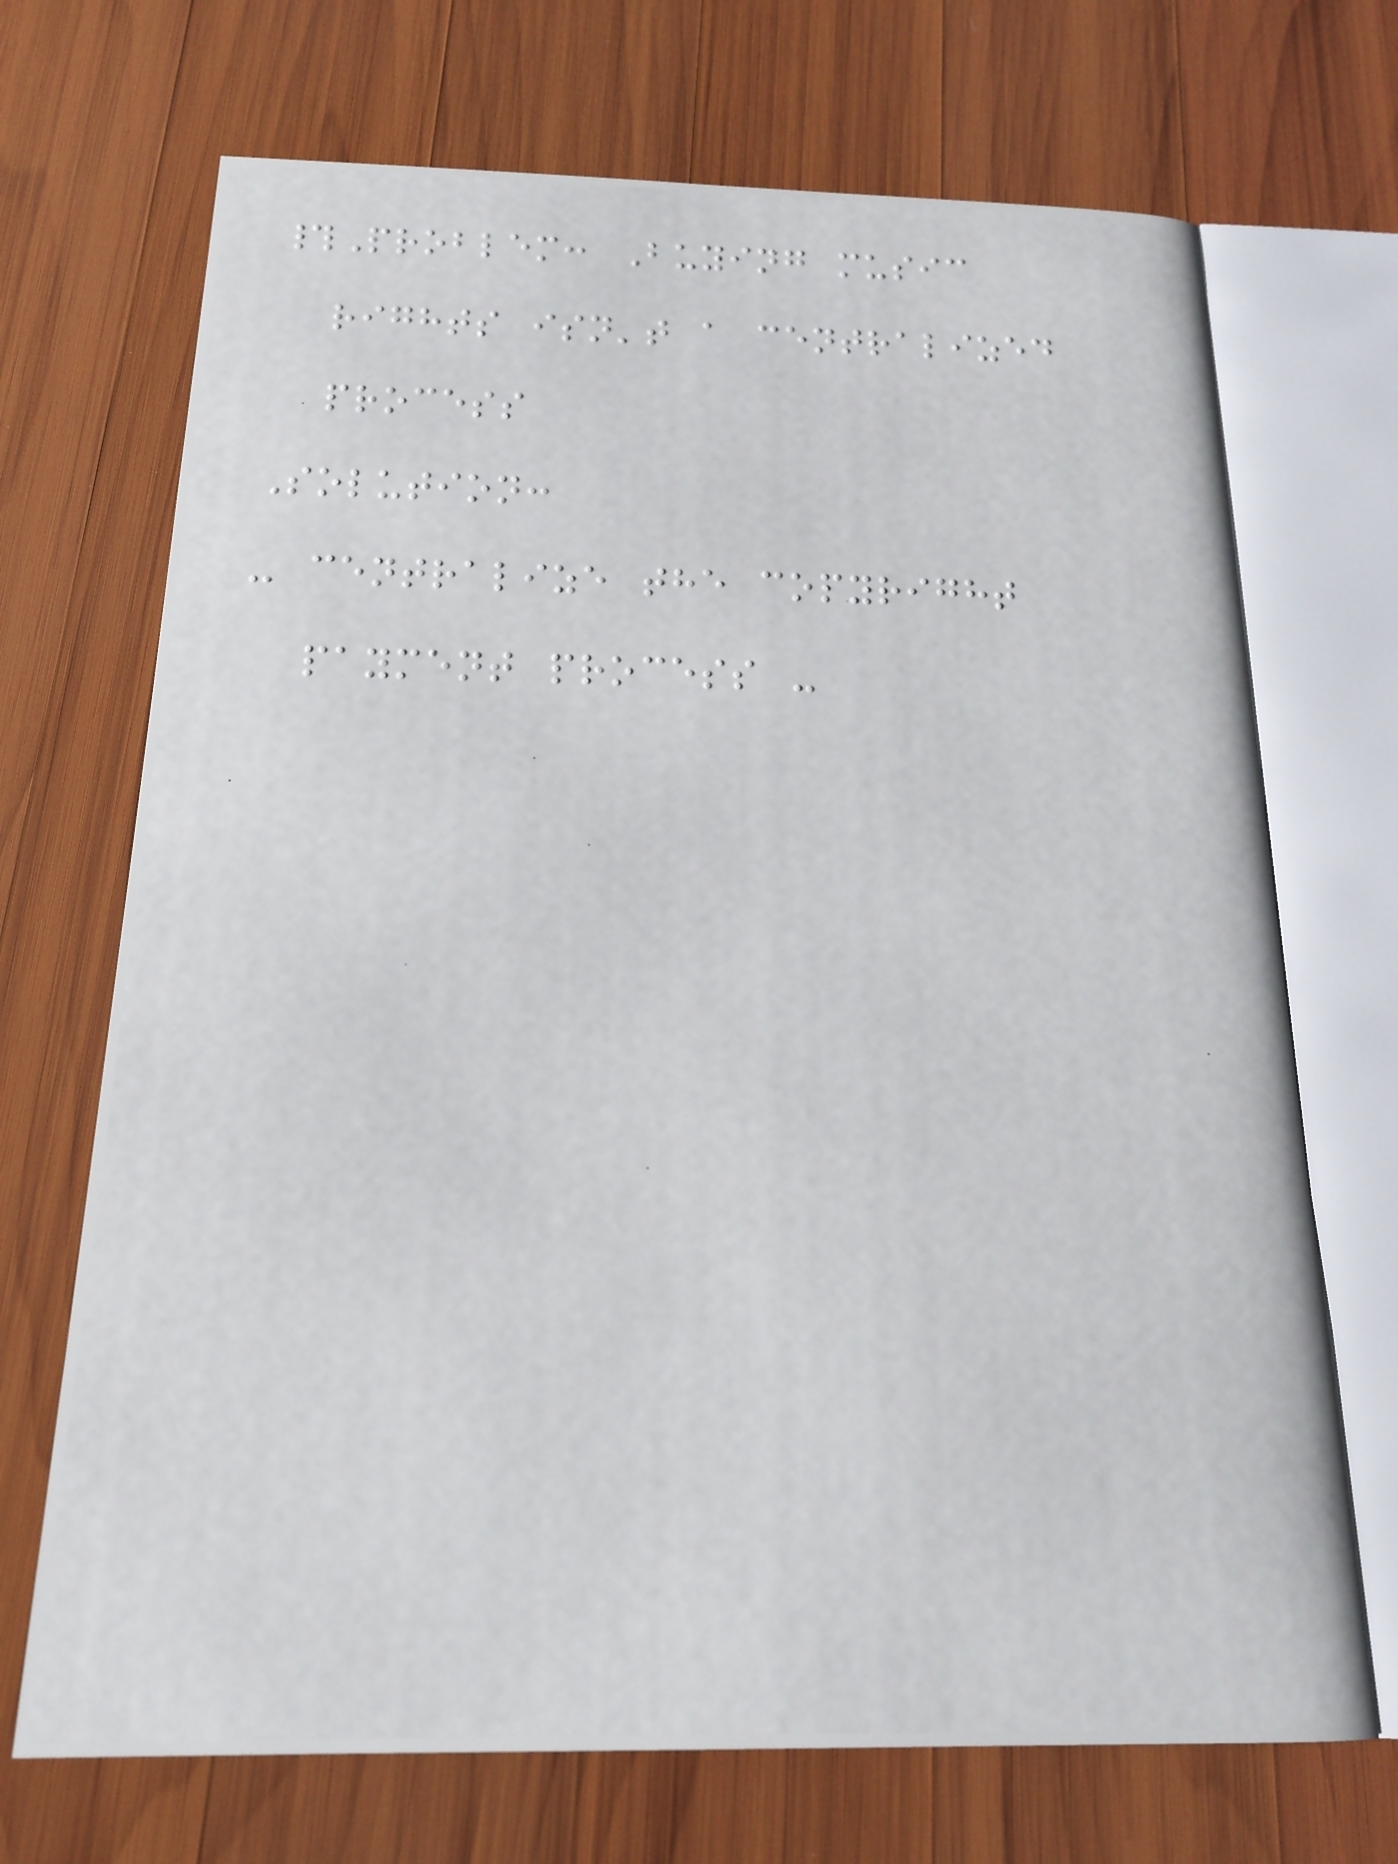#Problem: Buying music
rights isn't a centralized
process
Solution:
- centralize the copyright
payment process -
